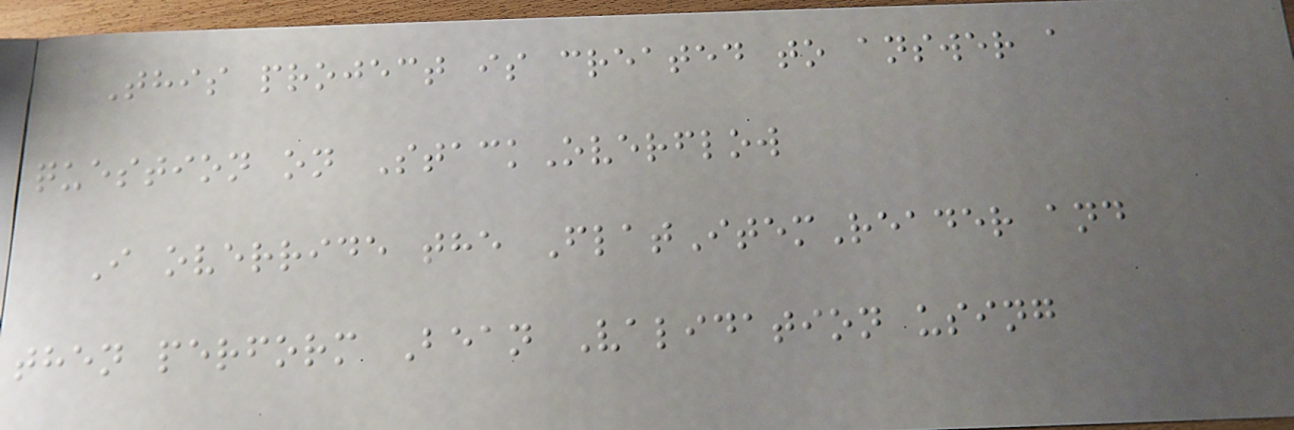This project is created to answer a
question on StackOverflow
I override the FlatItemReader and
then perform Bean Validation using
